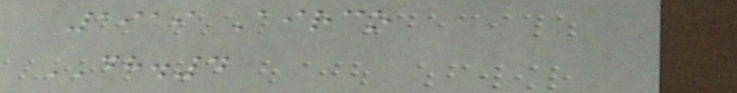1919 Airco
DH.4
